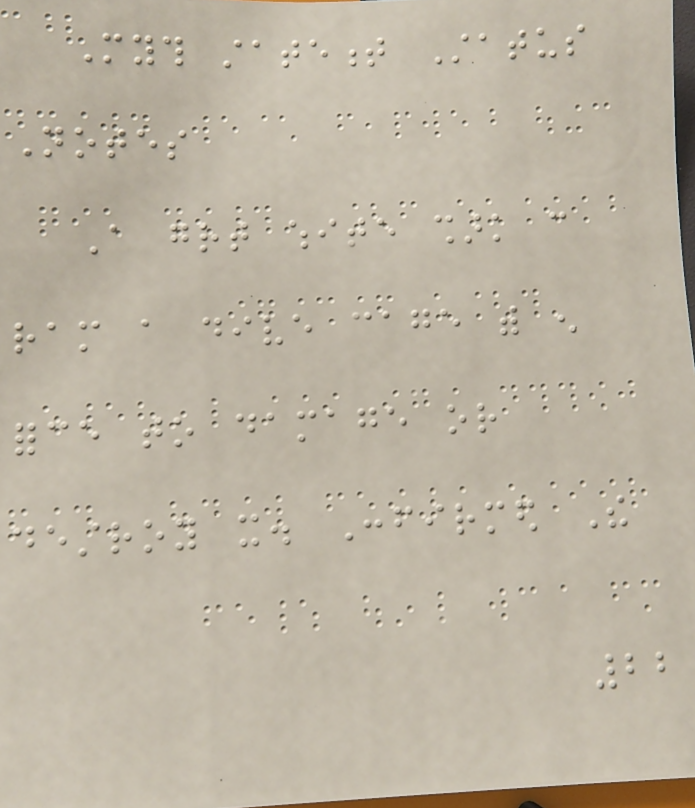Myth statement Status
Notes
A great white shark can
ram a dive cage with enough
force to damage or
destroy it. Confirmed The
22
